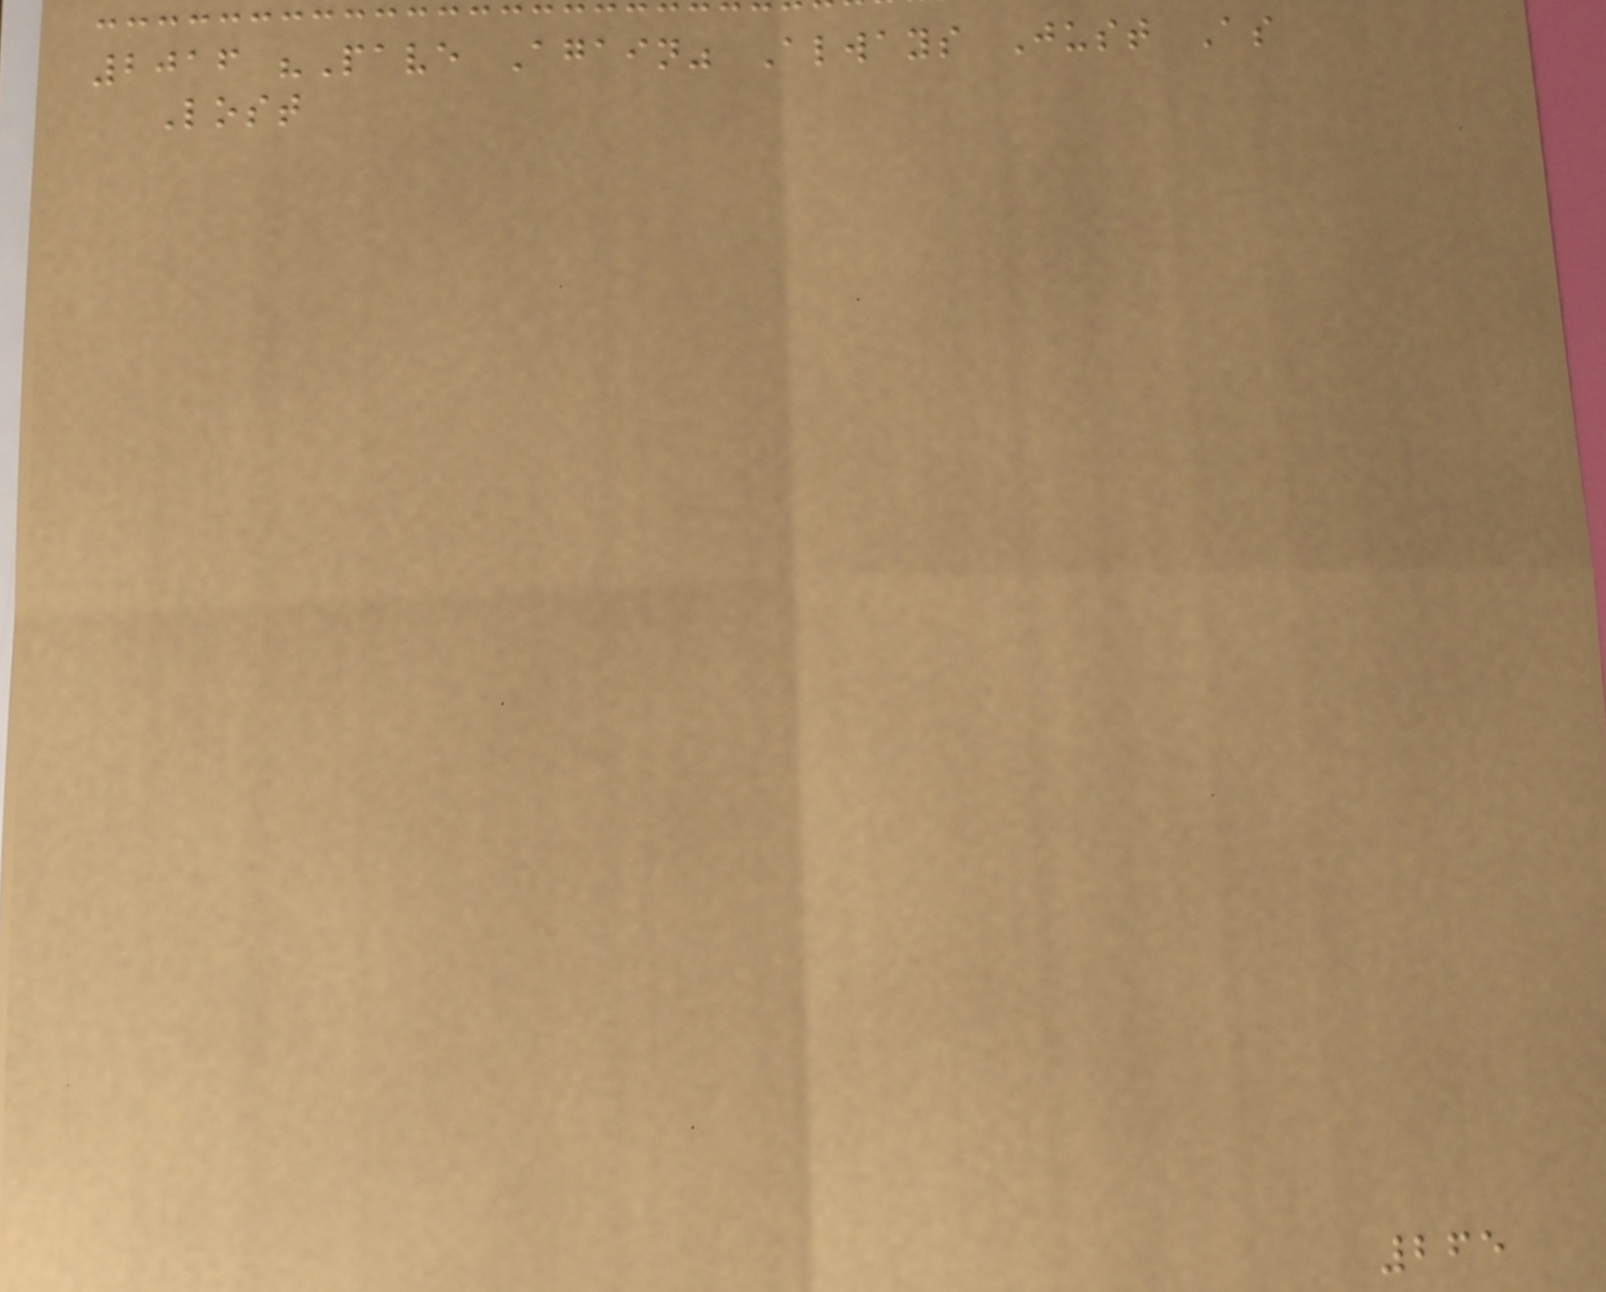2016 "Pave Again" Always Just As
Lost
265
